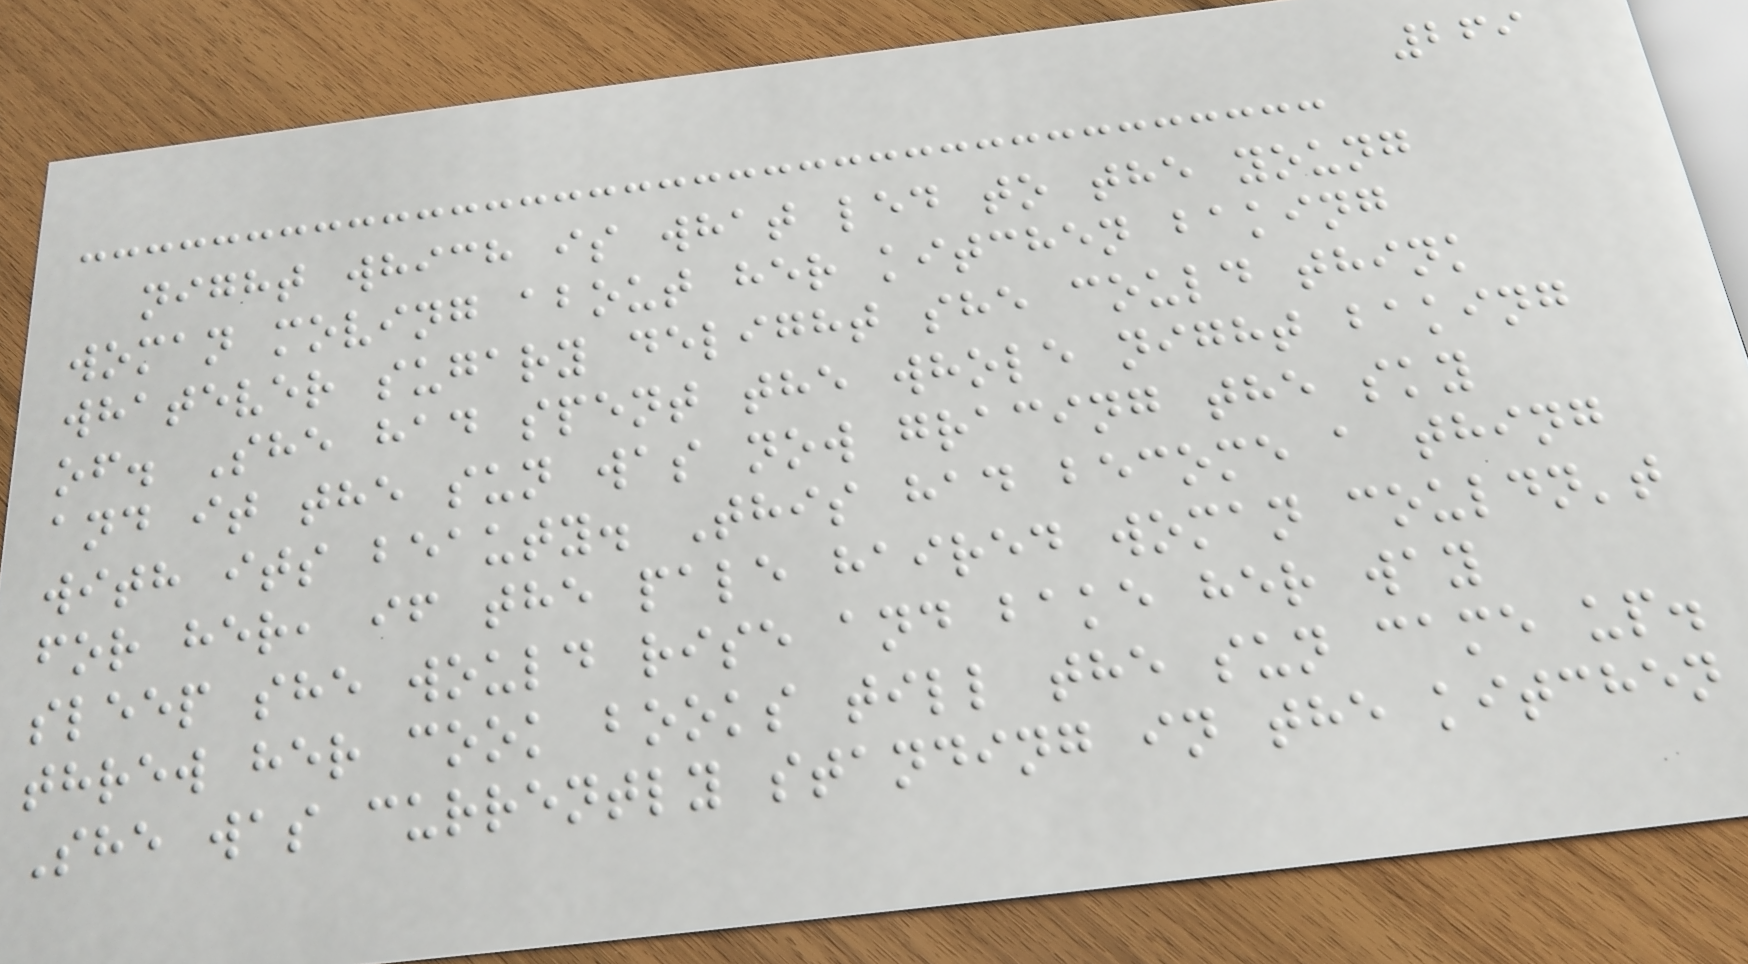269
night which is what led to the young
woman moving about her kitchen baking
whatever sugary delight she could think
of. She had spent the whole night baking
and it the sun was now gracing the sky
with its beauty. This had become a thing
for her, if the pale haired woman couldn't
sleep she would rise and bake her way
threw her cook books till the sun came up.
She was currently standing in the kitchen
